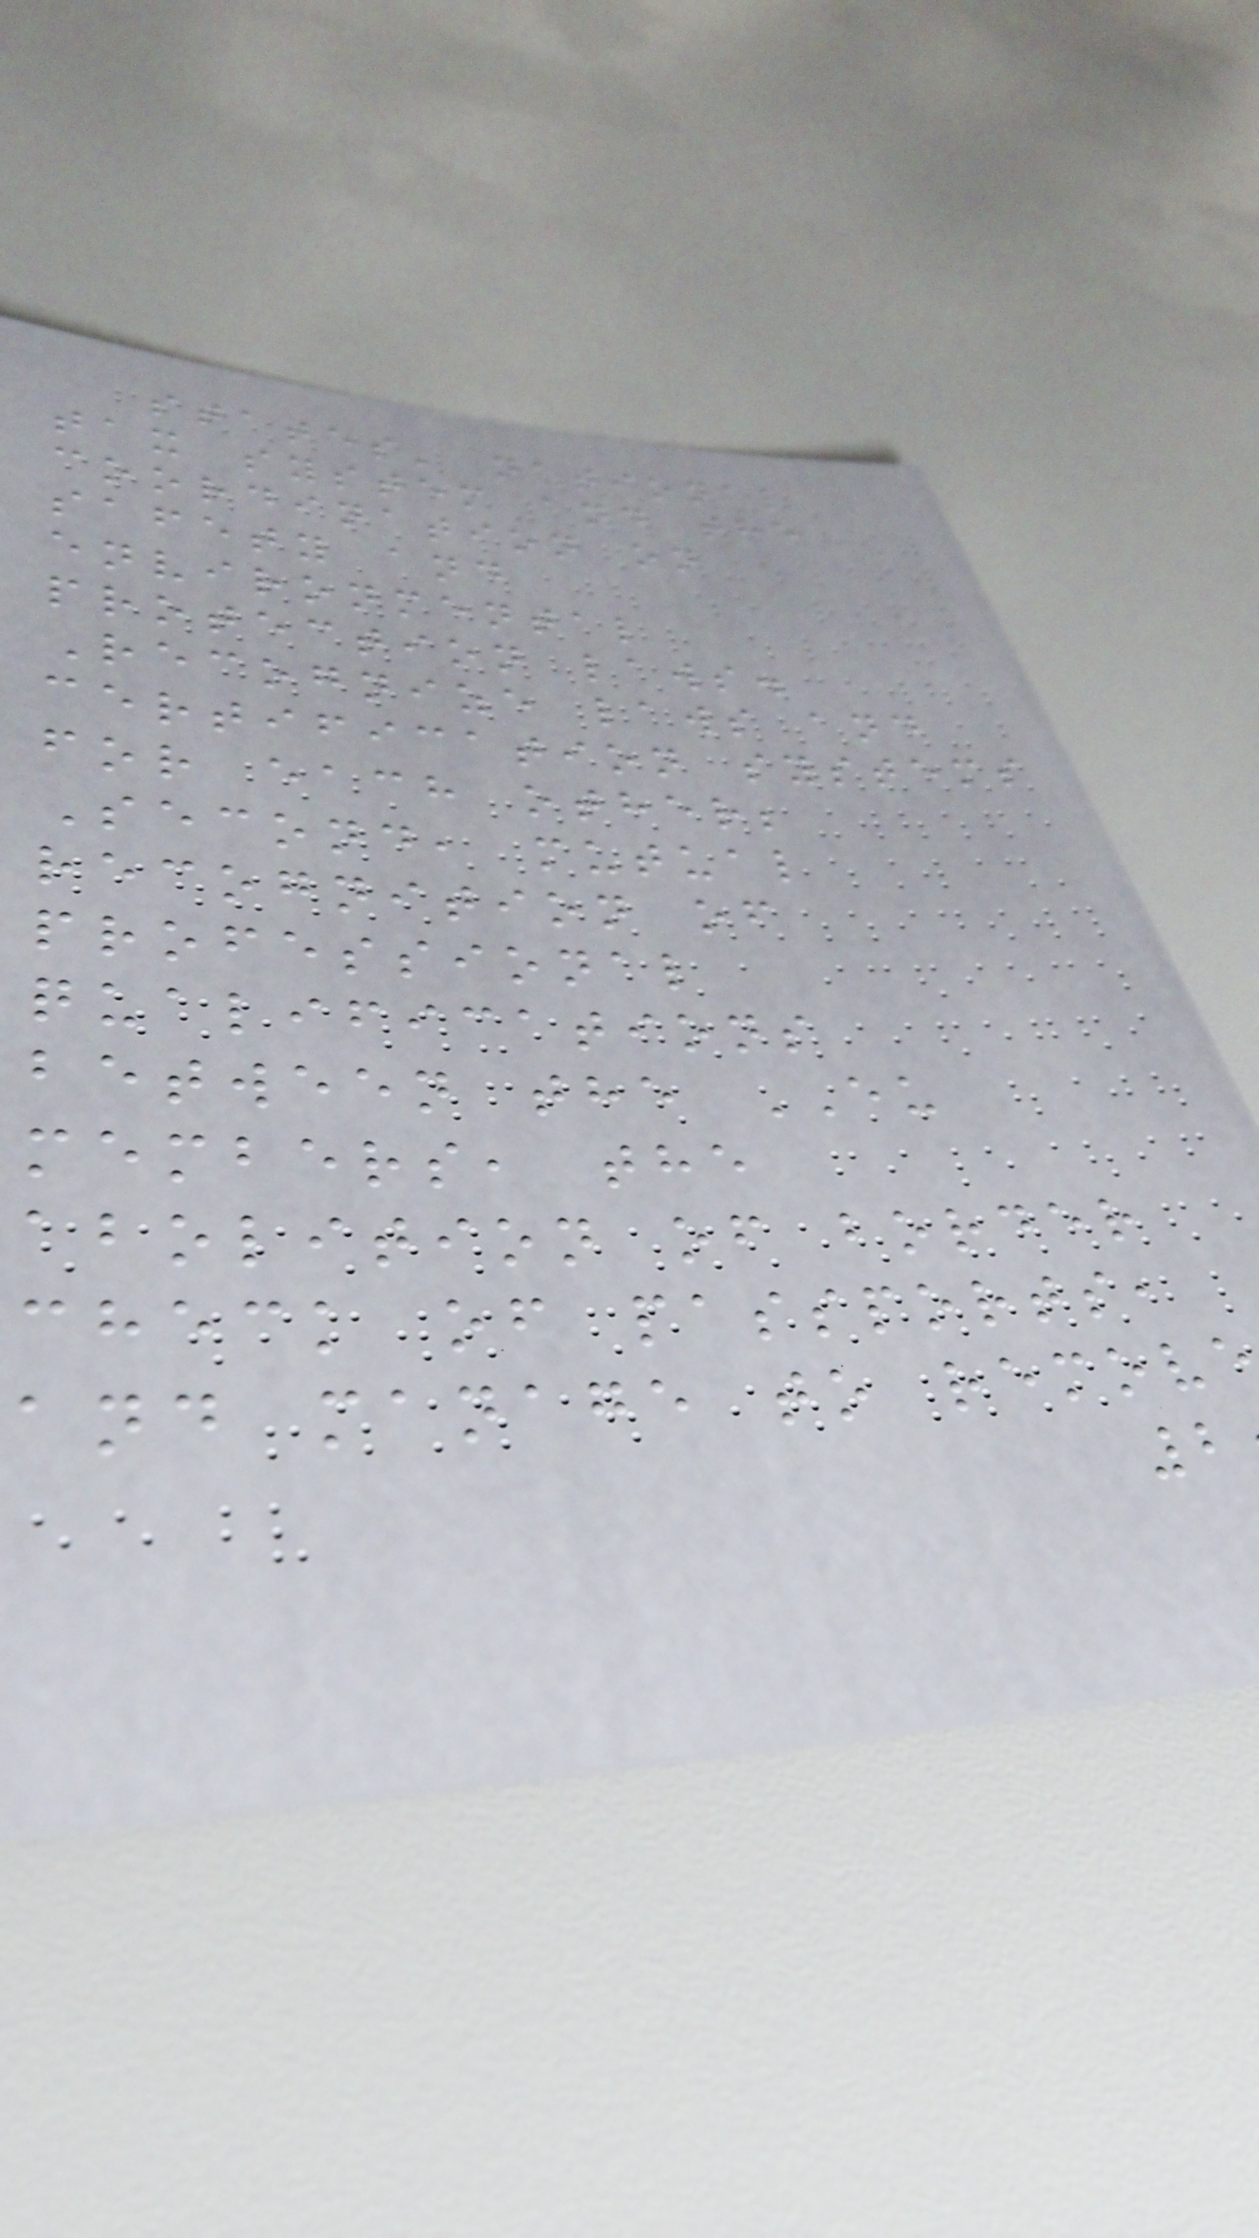states' national
tax system and the
coordination on
safety and
environmental
protection laws.
Recognize laws and
certification systems
for each other;
Second, mutual
recognition of
professional
qualifications
between the EU
members, the
abolition of border
check of passports,
and manage to remove
